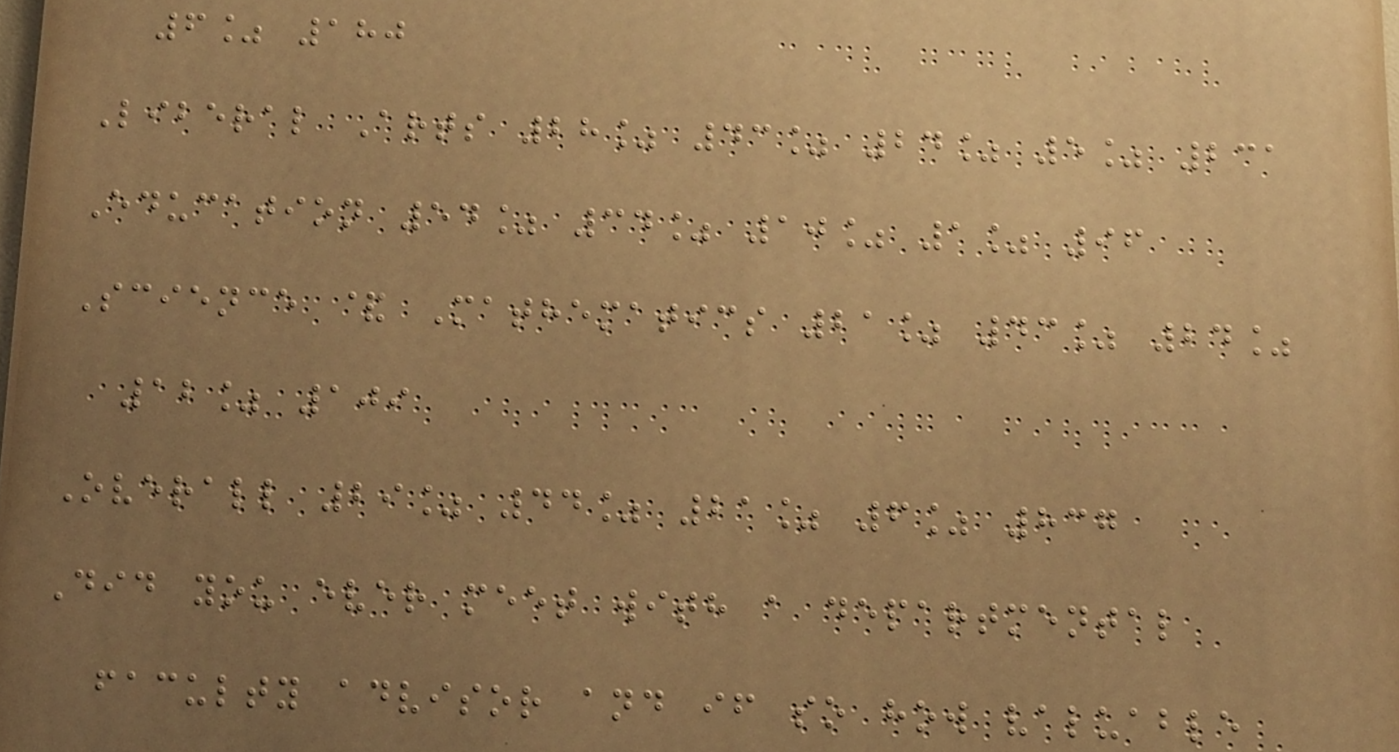6% 180
Liberal Arts 28% 43% 24% 5% 231
Education 54% 34% 10% 1% 96
Science & Mathematics 21% 43% 24%
12% 109
Overall 29% 44% 21% 6% 837
Did you ever meet with a departmental
faculty advisor and if so how valuable
